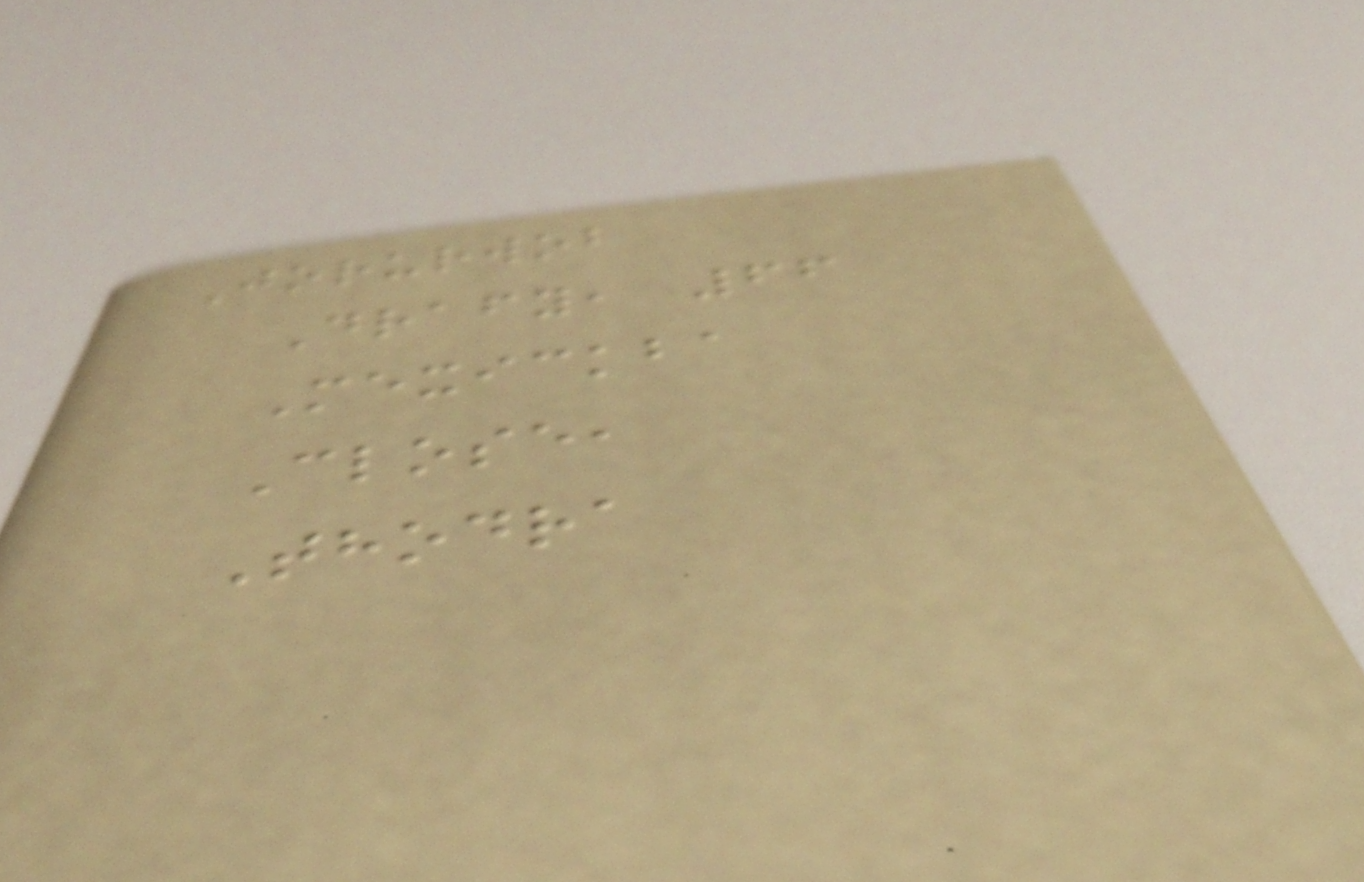Jorurwob
Drafy, 66
Mexickba
Close,
Thodra
